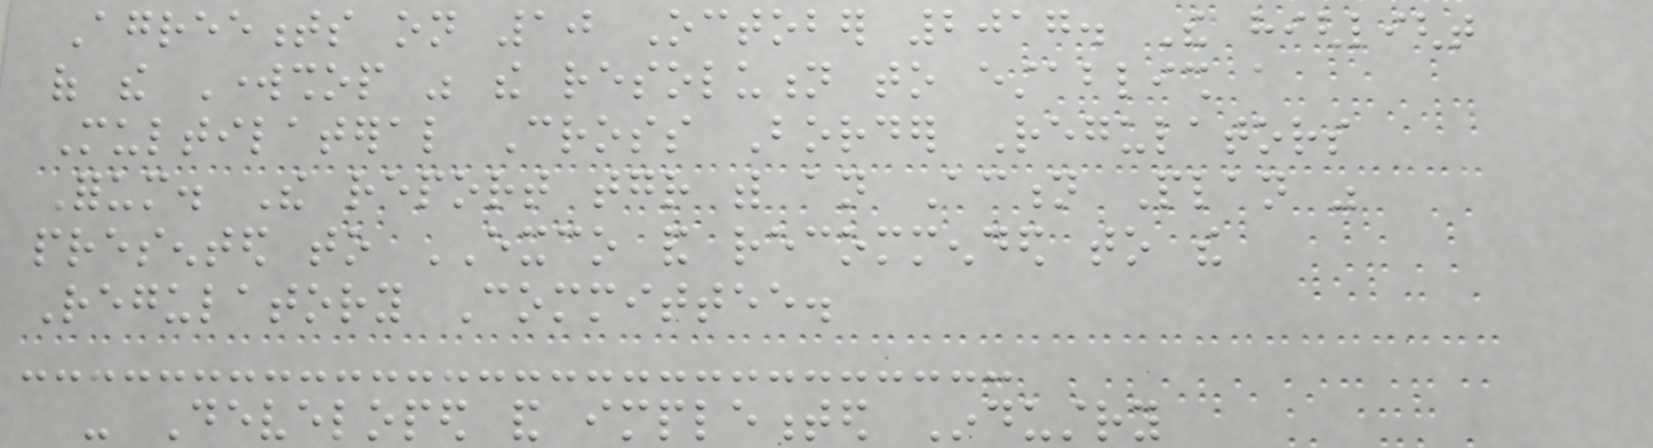Agreements on 10 October 2017. The highlight
of the Workshop was the resolution to establish a
Multilateral Cross Border Regulators
Forum. The report together with an Action Plan was
presented to EXCO and recommended to the
Regulatory Committee.
- Developed and implemented Industry
